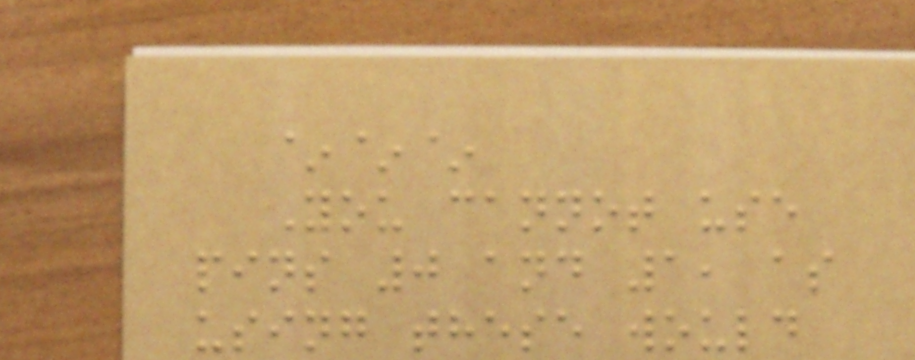~~~
You cannot use
pins 0 and 1, as
using these would
